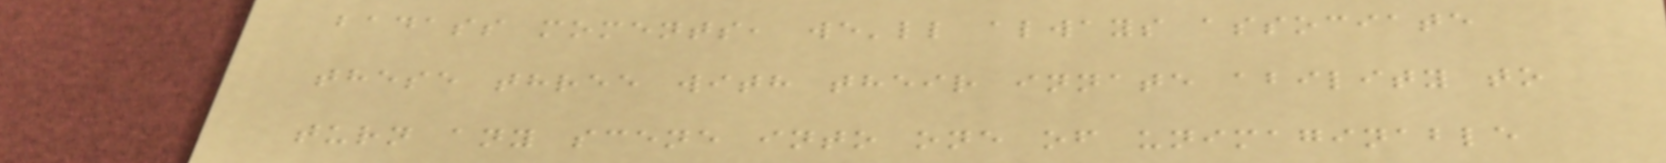badass moments, we'll always associate
these three with their innate ability to
turn any scene into one of unimaginable
